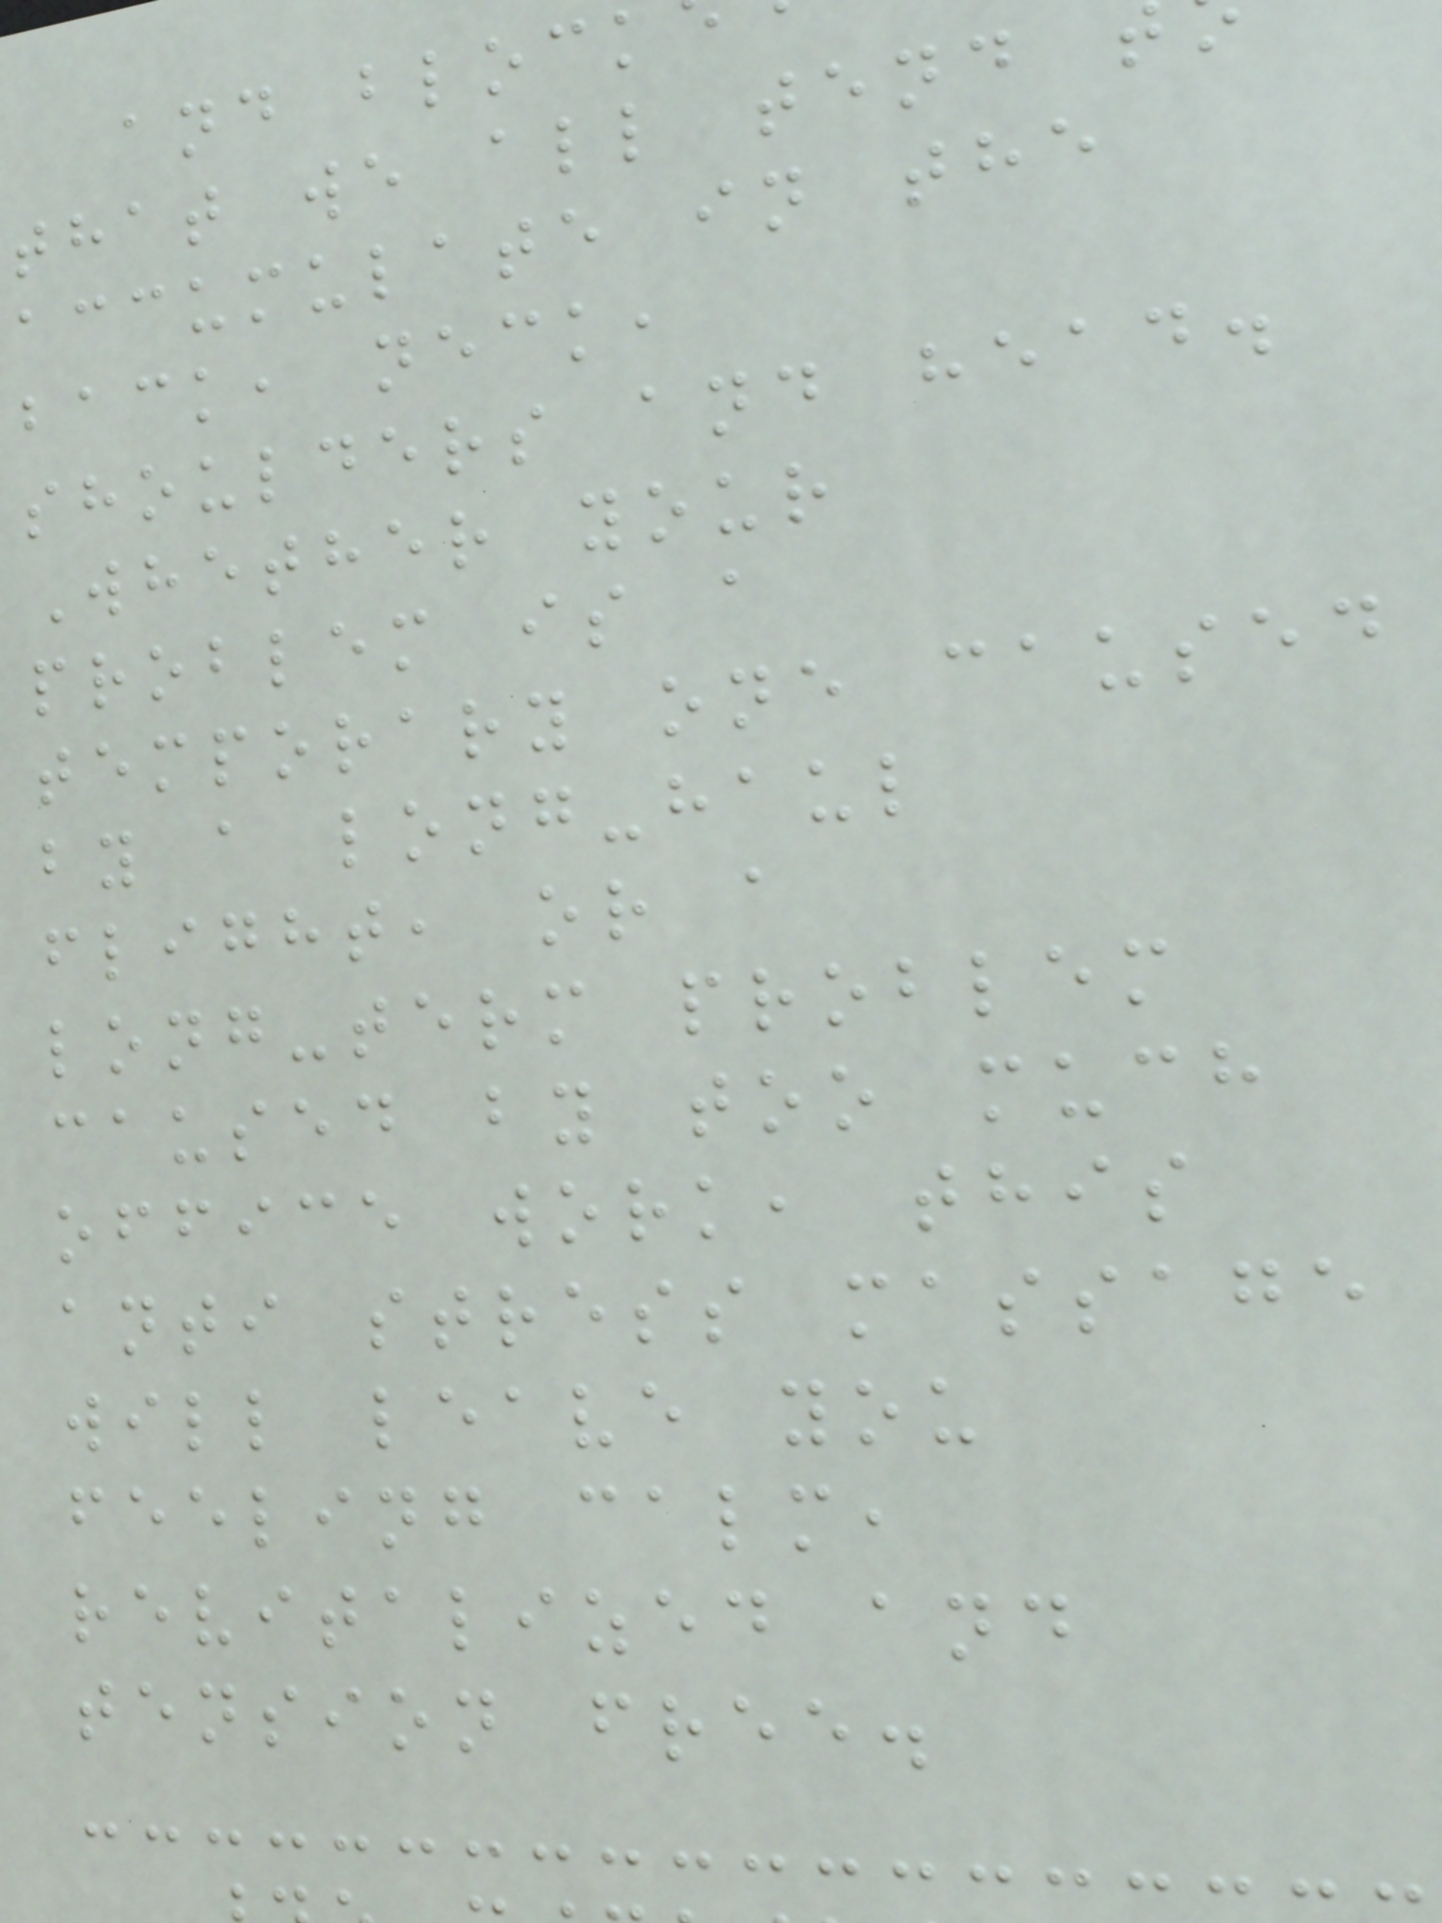and block
that we all tend
accumulate in the
back, neck,
shoulders and head.
Whether your
problem is a
temporary one caused
by a long-haul
flight, or a
long-term problem
caused by too much
office work, this
anti stress massage
will leave you
feeling calm,
revitalized and
tension free.
